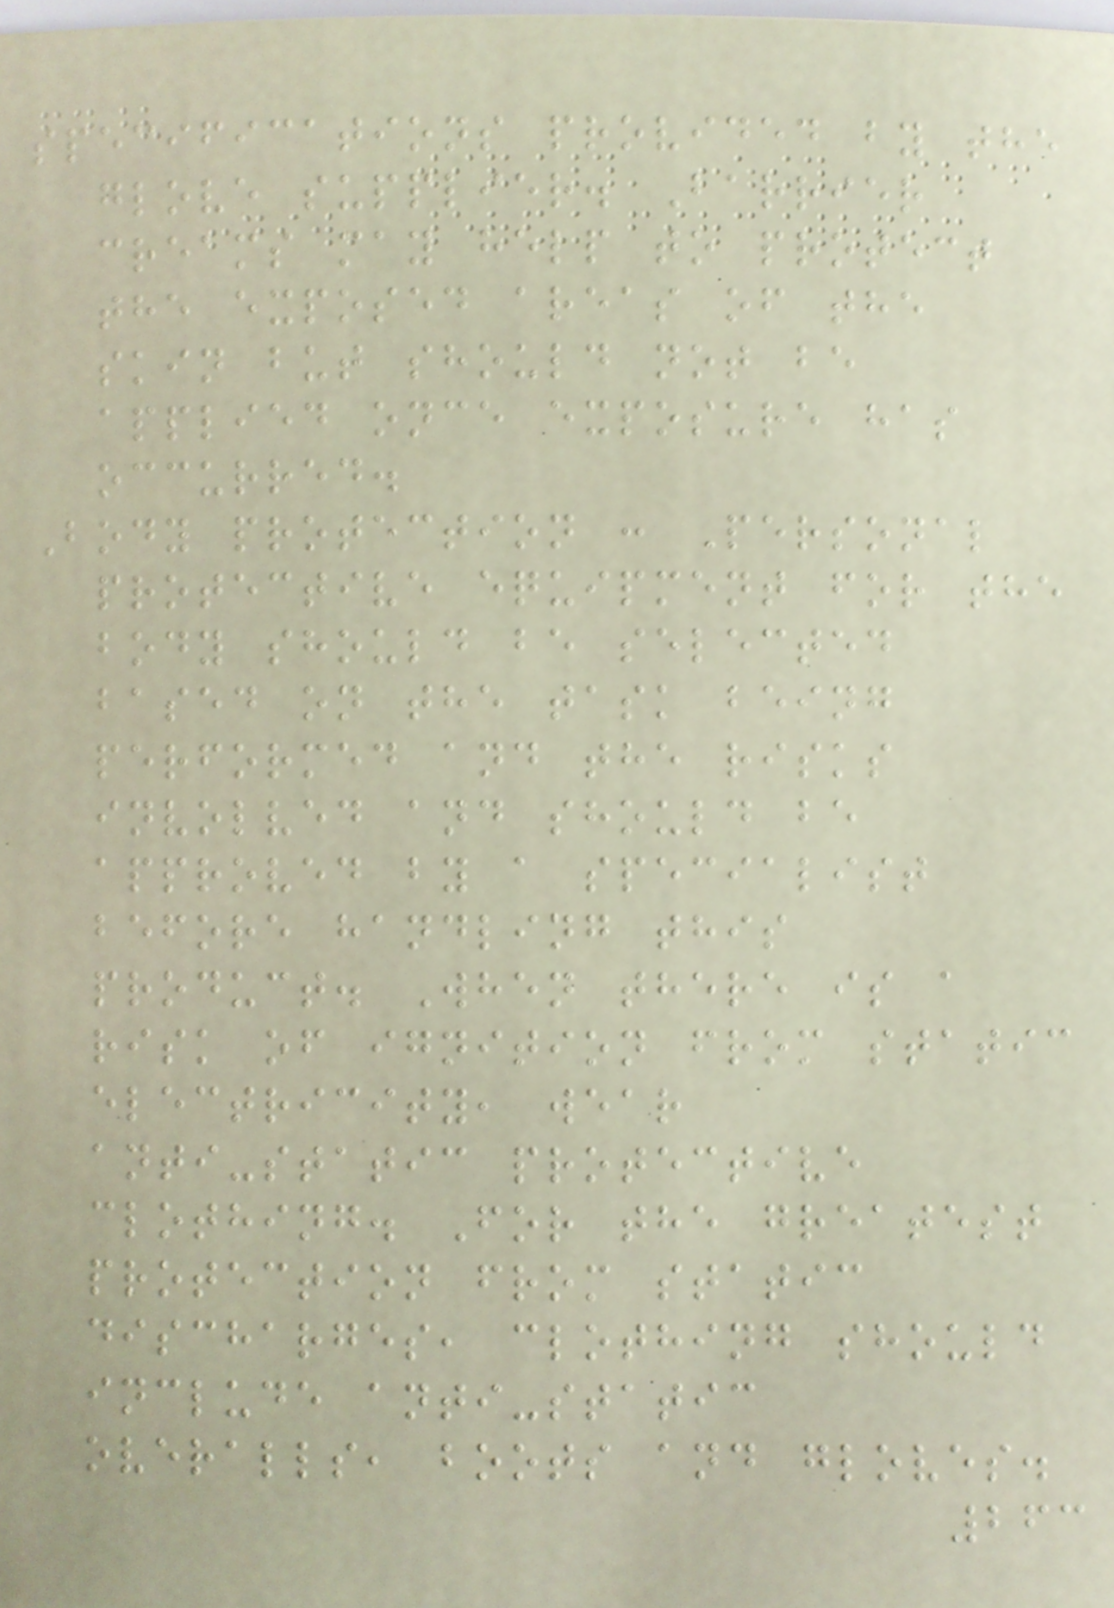specifications provided by the
glove supplier. Barrier
creams may help to protect
the exposed areas of the
skin but should not be
applied once exposure has
occurred.
Body protection : Personal
protective equipment for the
body should be selected
based on the task being
performed and the risks
involved and should be
approved by a specialist
before handling this
product. When there is a
risk of ignition from static
electricity, wear
anti-static protective
clothing. For the greatest
protection from static
discharges, clothing should
include anti-static
overalls, boots and gloves.
263
